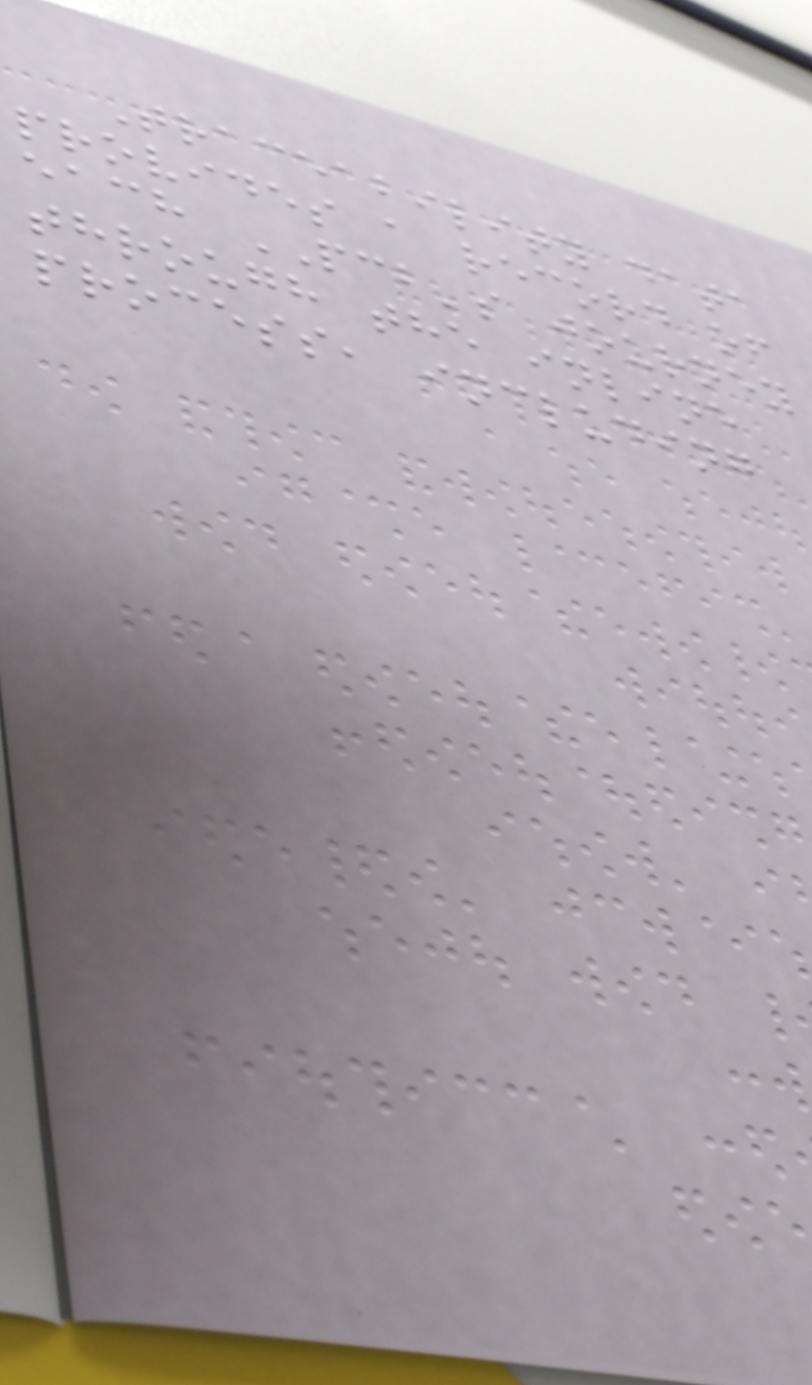Traceability data
provides a record of
each PCB's journey
through the inline
process, including
